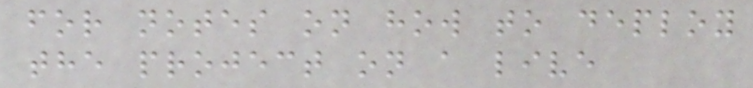for notes on how to deploy
the project on a live
